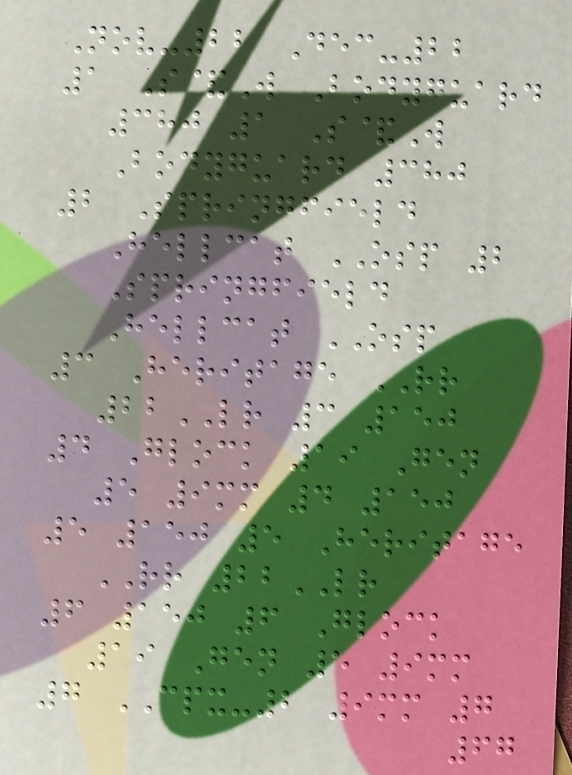Nov-22 Dec-22
1 S&W Bodyguard
380 1 S&W
Bodyguard 380
2 Springfield
Hellcat OSP 2
Springfield
Hellcat OSP
3 Heritage RR
22LR 3 150
4 Glock 19 Gen
5 9mm 4 150
5 150 5 Heritage
RR 22LR
6 150 6 Glock
19 Gen 5 9mm
7 CPX-2 9mm 7
67
